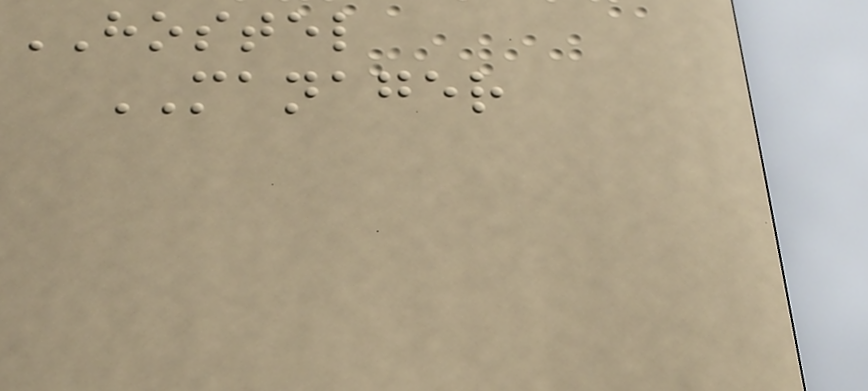HOSTEL
MANAGER
